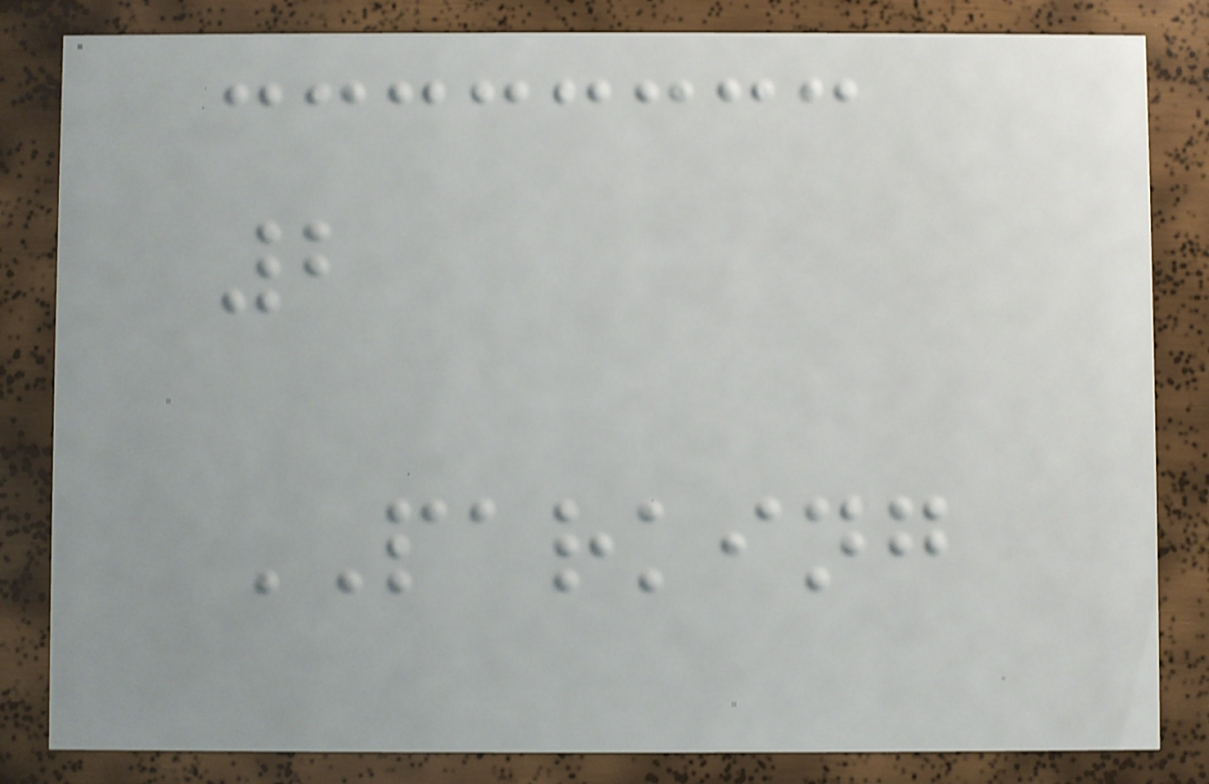2
PARKING
